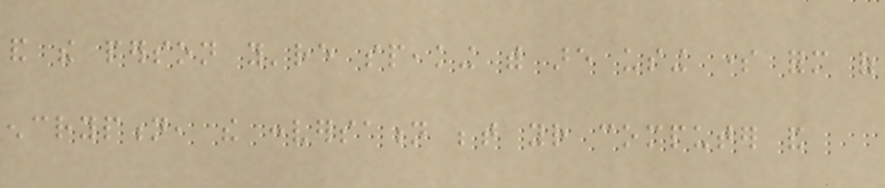and the person you're speaking with are using some form of
encryption, the conversation between your computer and
